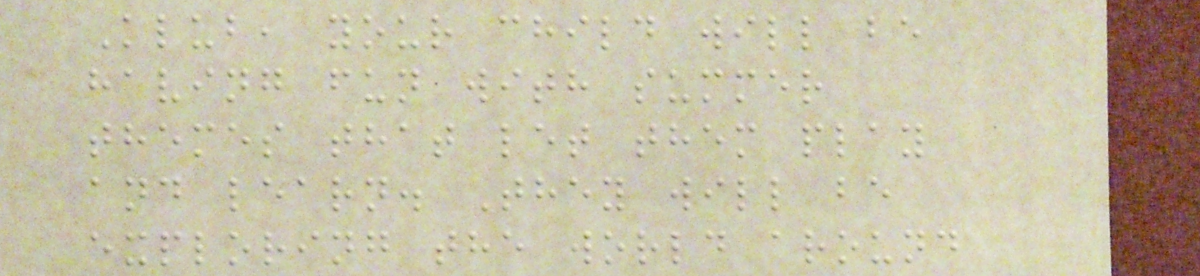Klub, your child will be
having fun with summer
themes that let them play
and learn. They will be
exploring the world around
